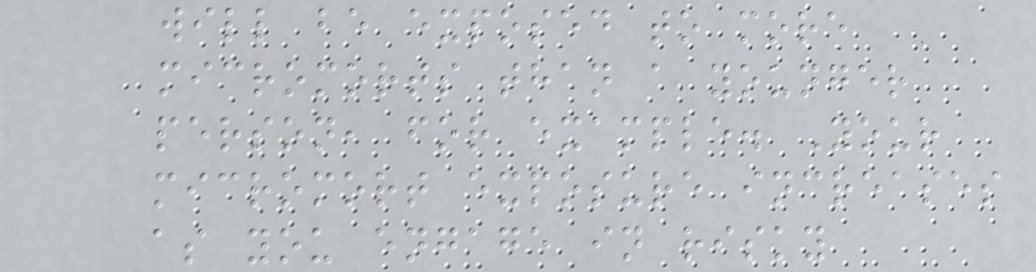will be exposed to more
micromorts than a younger
person, for example. Your
micromort exposure increases
as you engage in risky
